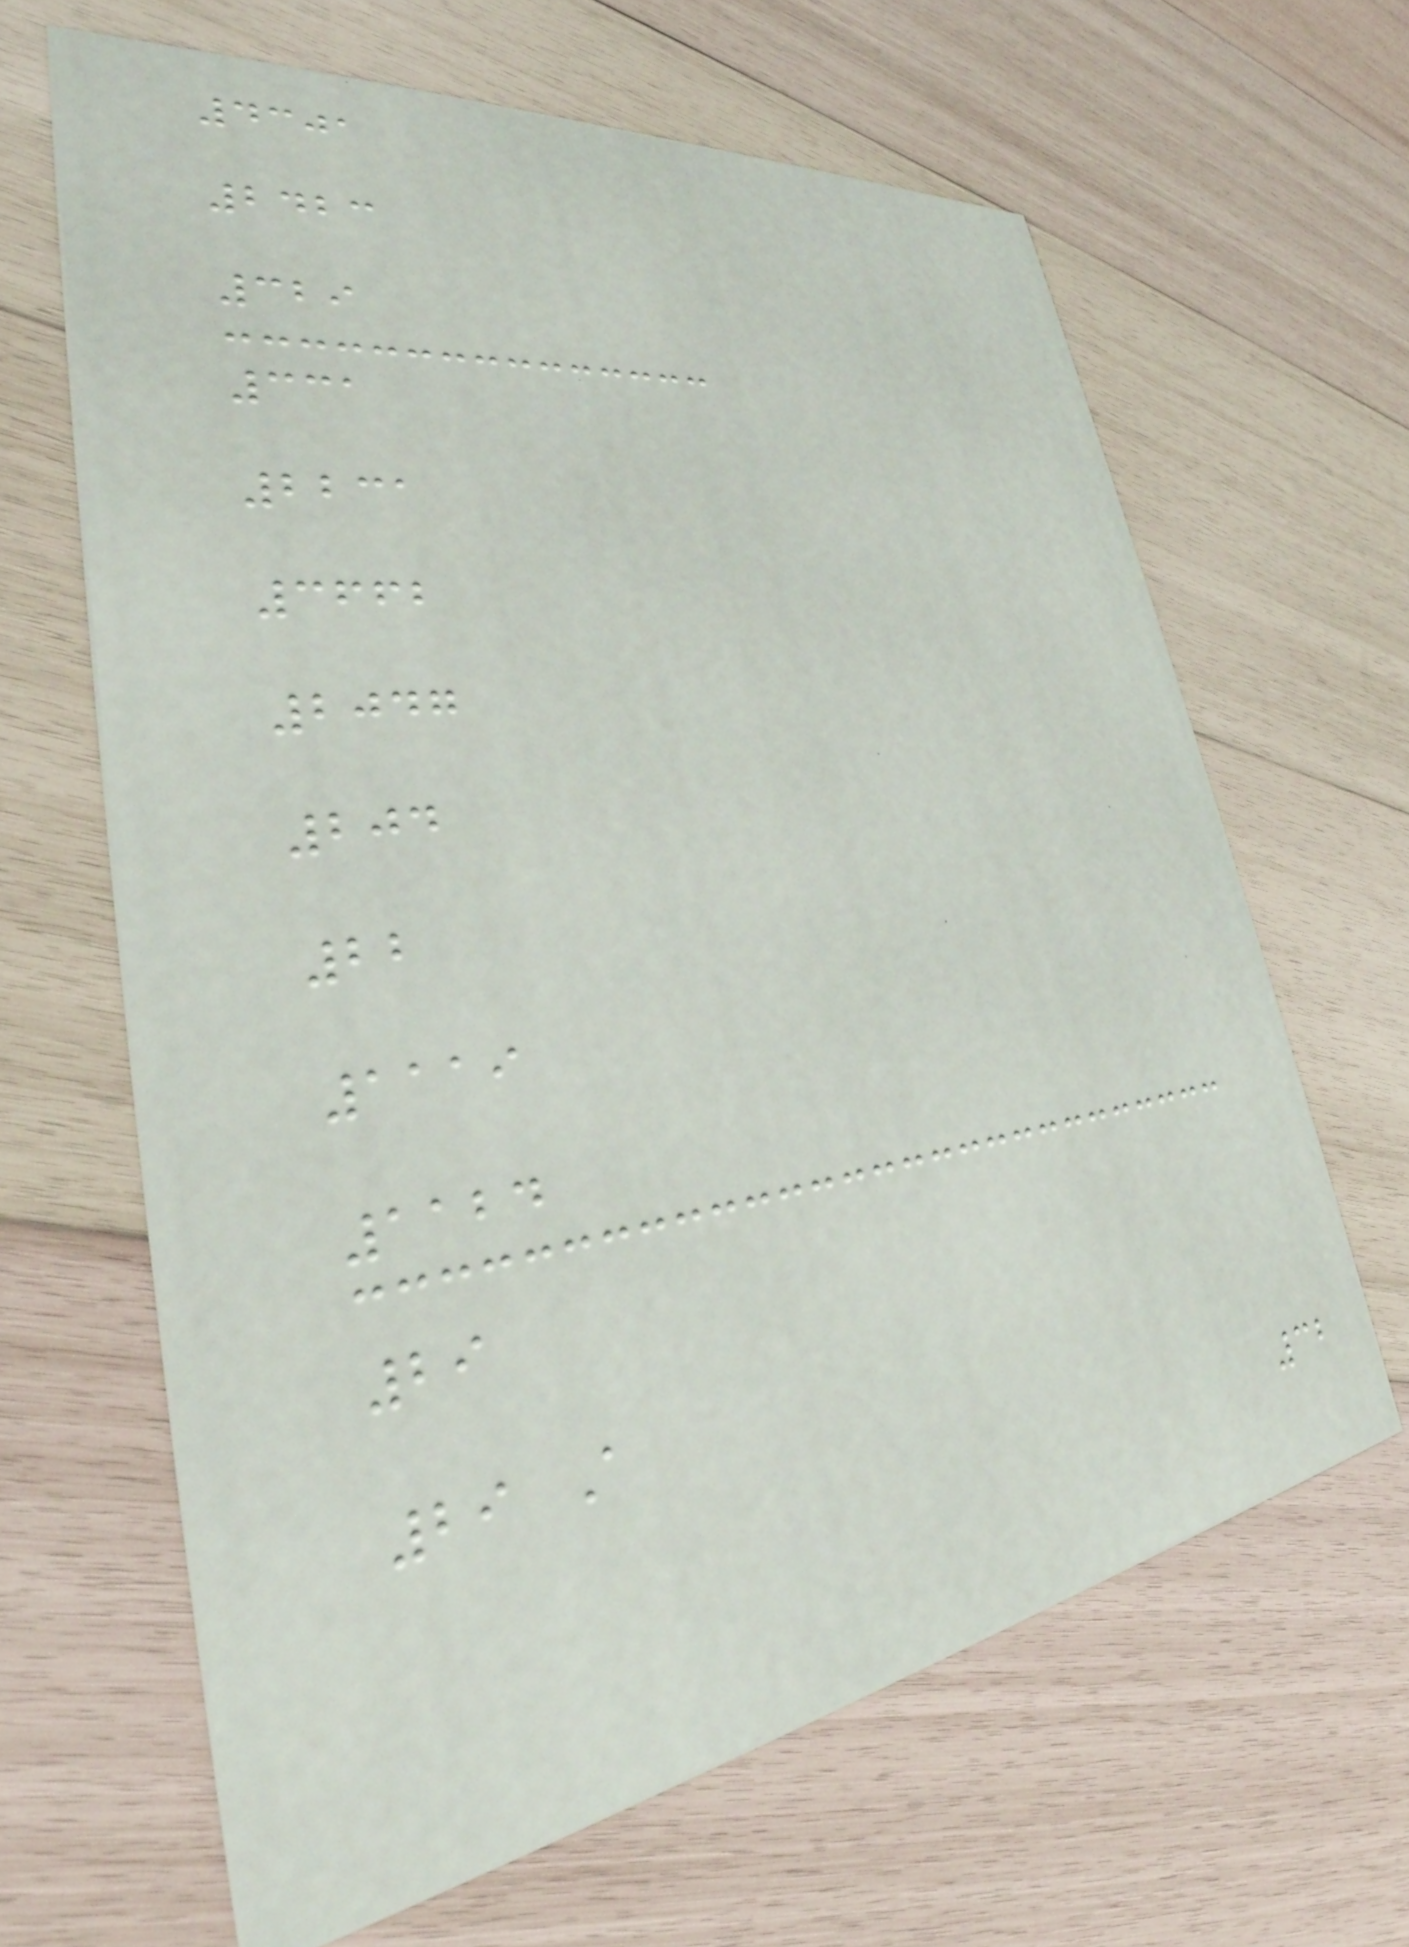4301
2423
329
331
2231
3662
2047
204
22
1119
1124
29
29 A
32
